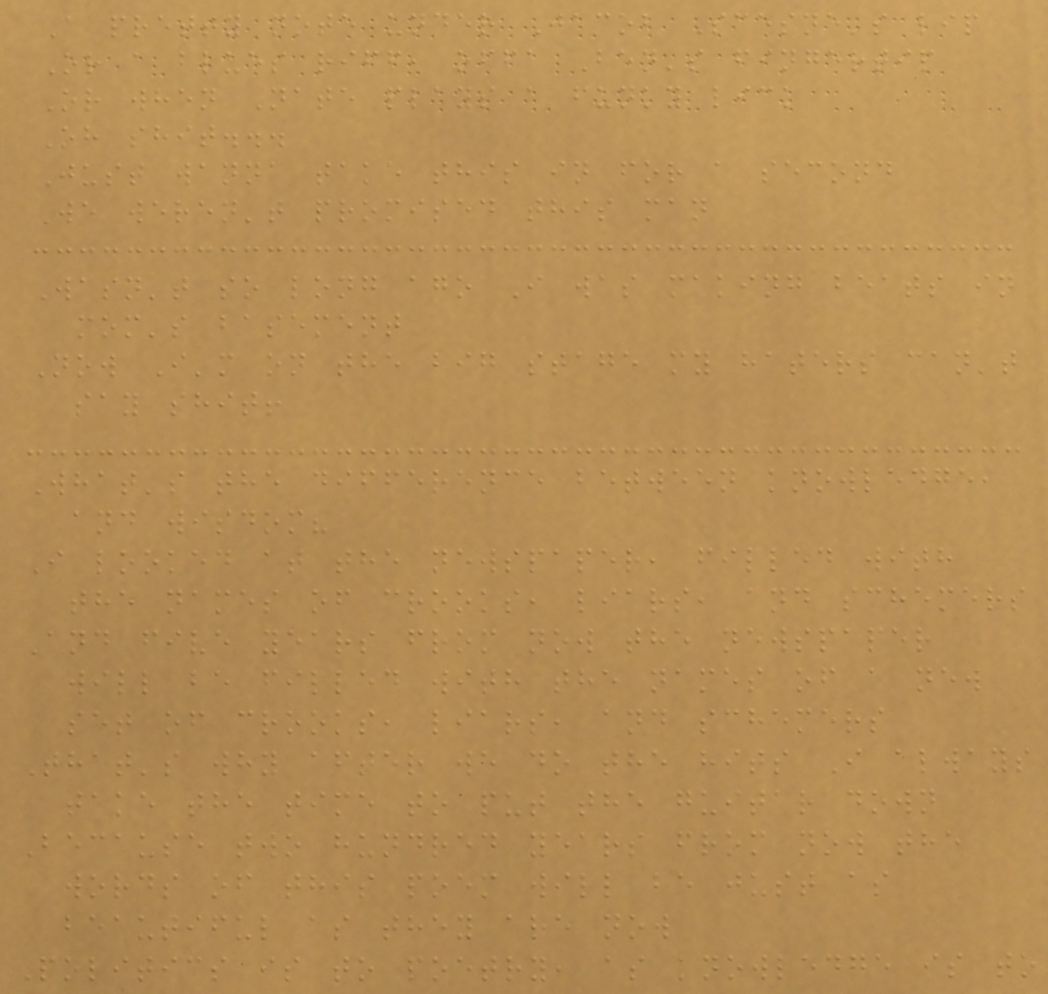A pretty note under Jacob Scesne's lip
Or a blues riff, offa Ben's fingertip
Or when Nate plays a funky lick
Oh shit...
Just wanna take this in for a second
We weren't promised this man
Wasn't so long ago I was making beats in
mom's basement
Now I'm on the big stage my haters can't
say shit!
What's the difference between knowledge,
and wisdom?
I looked at the newspaper, filled with
the names of crooks, liars, and schemers
And five years from now the newspaper
will be filled with the names of a new
set of crooks, liars, and schemers
That's why after we do the hits I always
take the time to put the guitar down
Because two hundred years from now the
words of this poem will be just as
beautiful as they are now
Politics is to poetry, as knowledge is to
